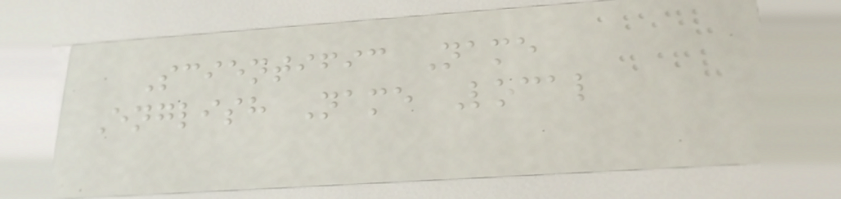Scientific Name
English Name Local
